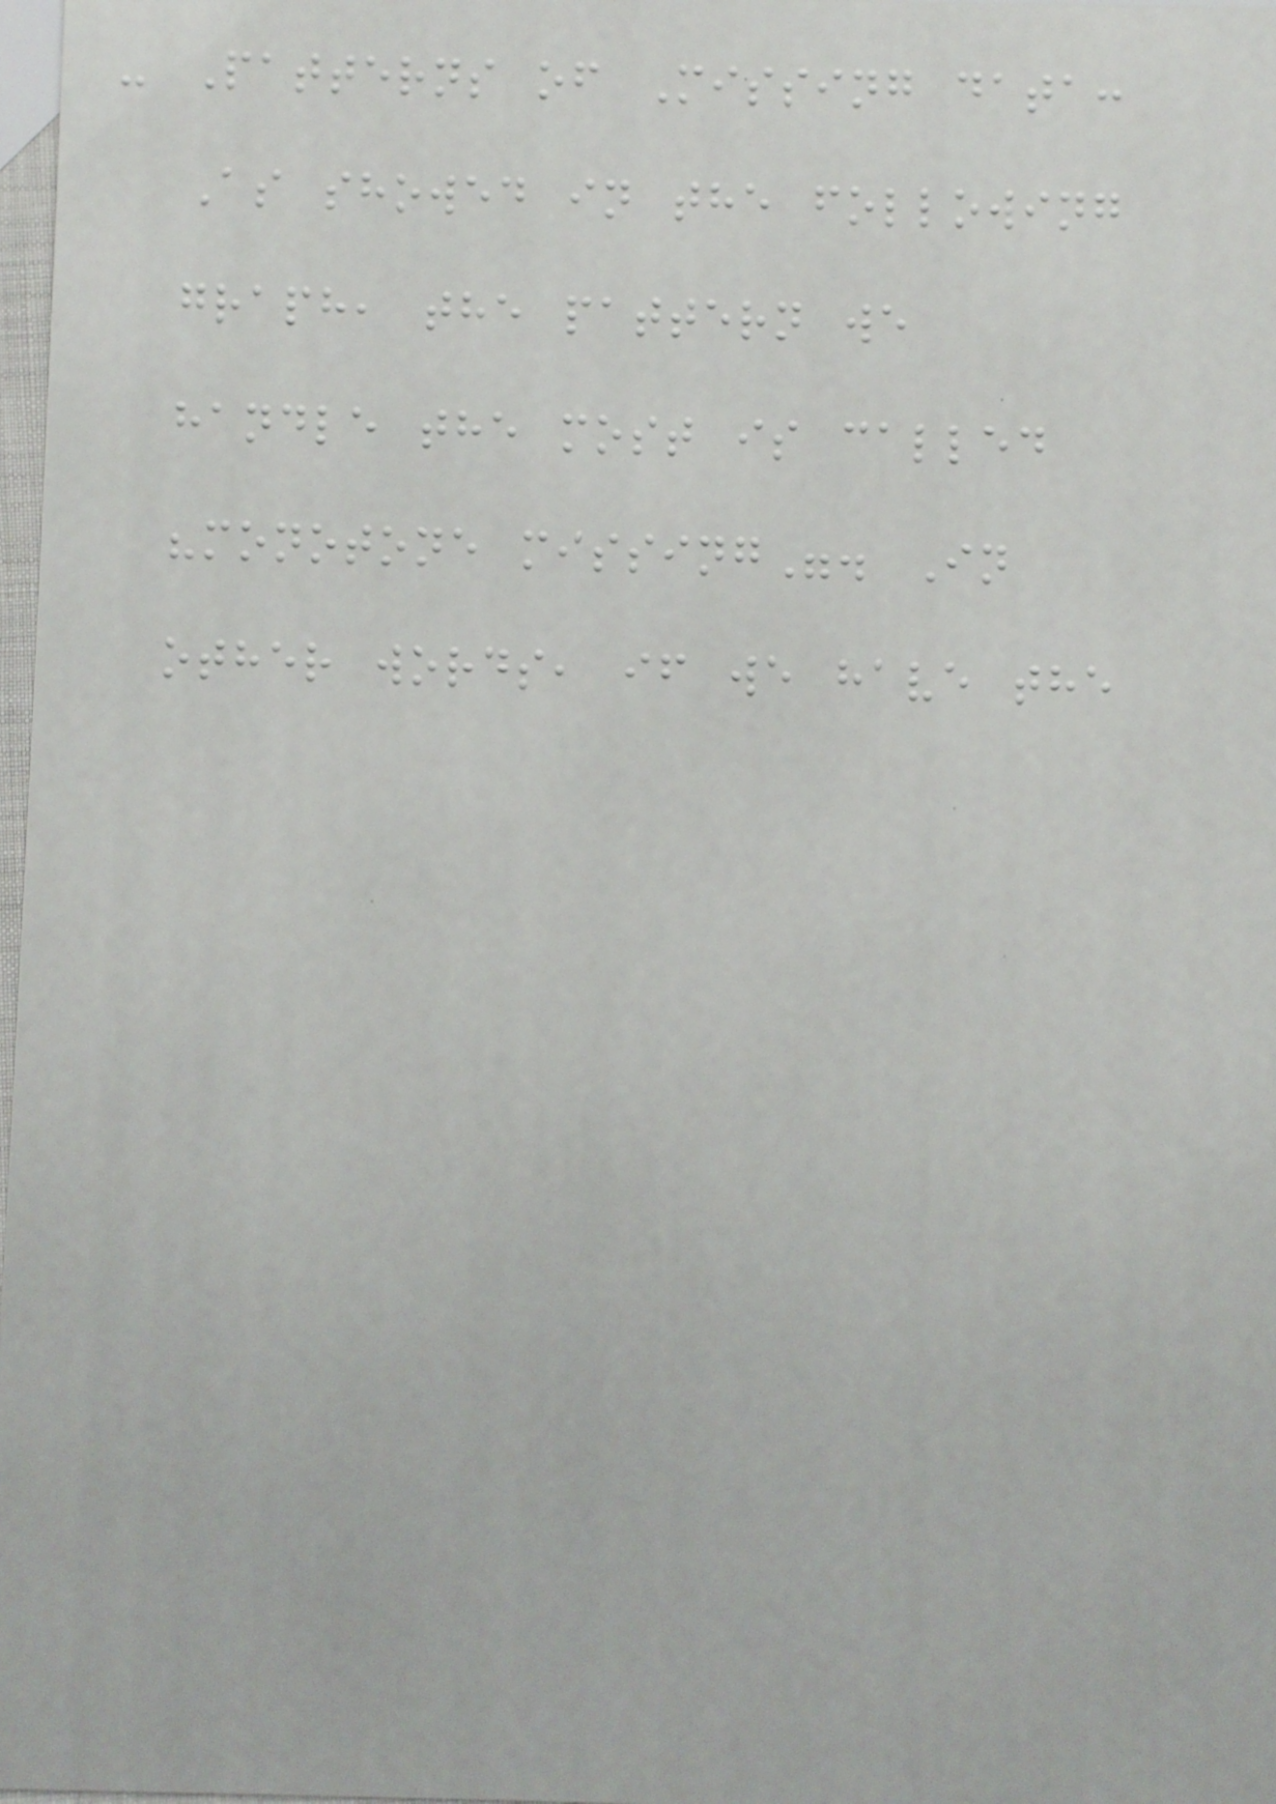- Patterns of Missing data:
As showed in the following
graph, the pattern we
handle the most is called
"monotone missing". In
other words, if we have the
